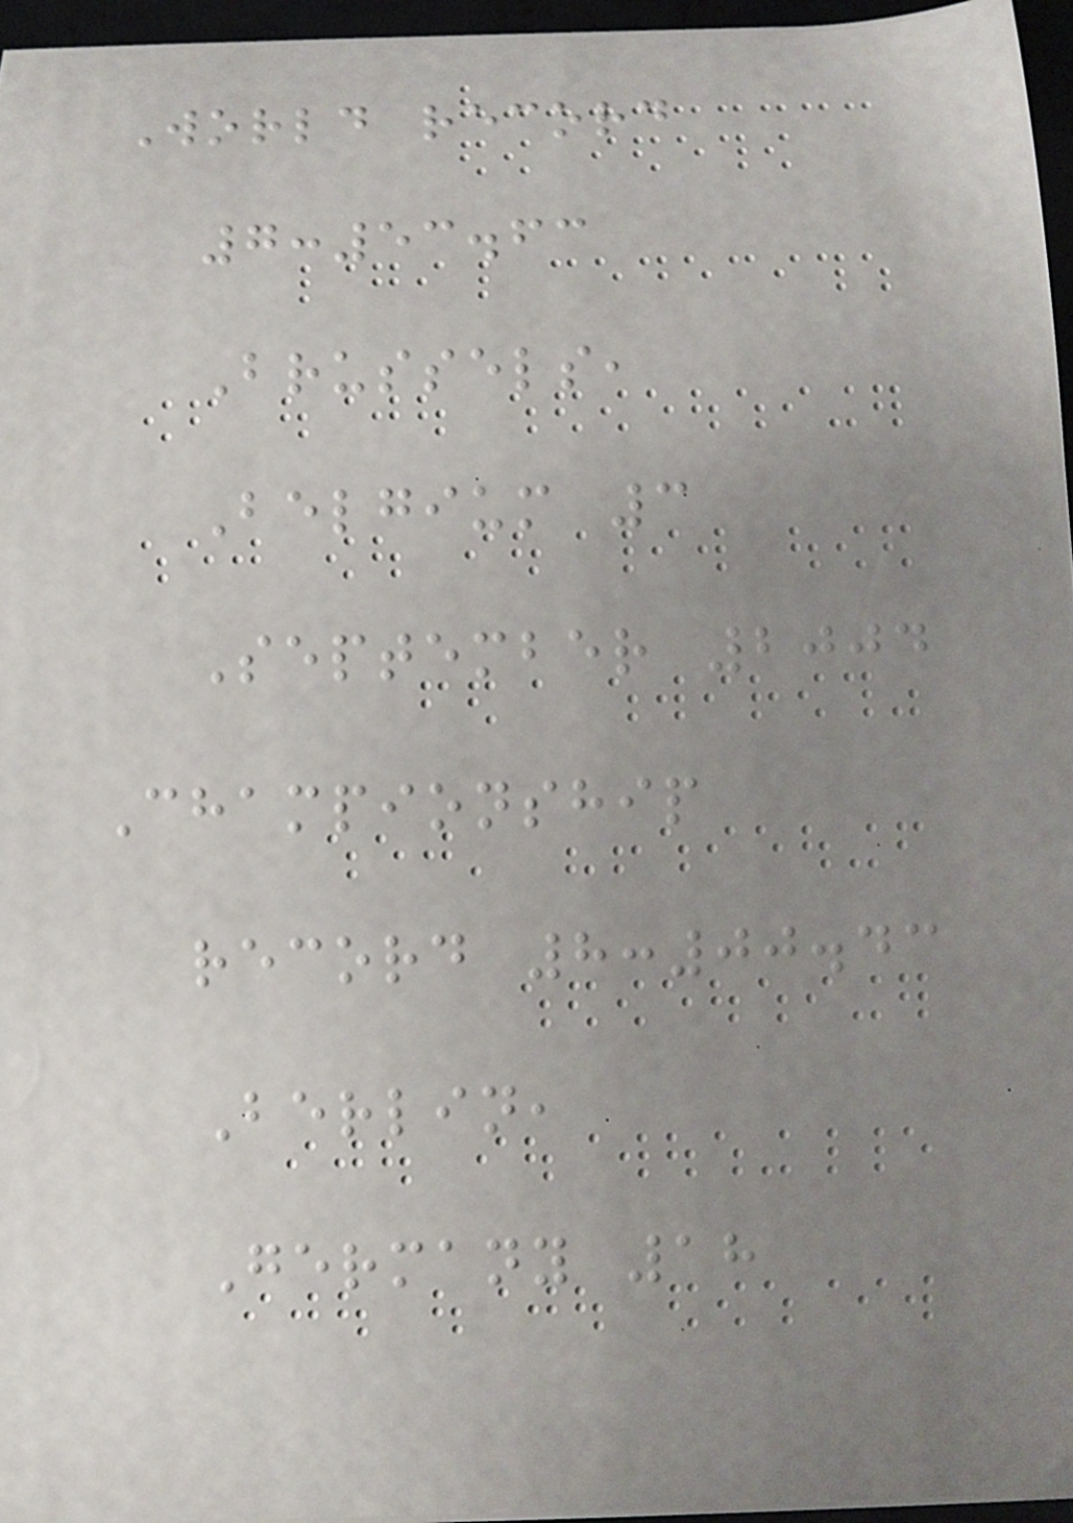World record
7:53.63
Brussels,
Belgium 3
September 2004
Championship
record 8:00.43
Berlin,
Germany 18
